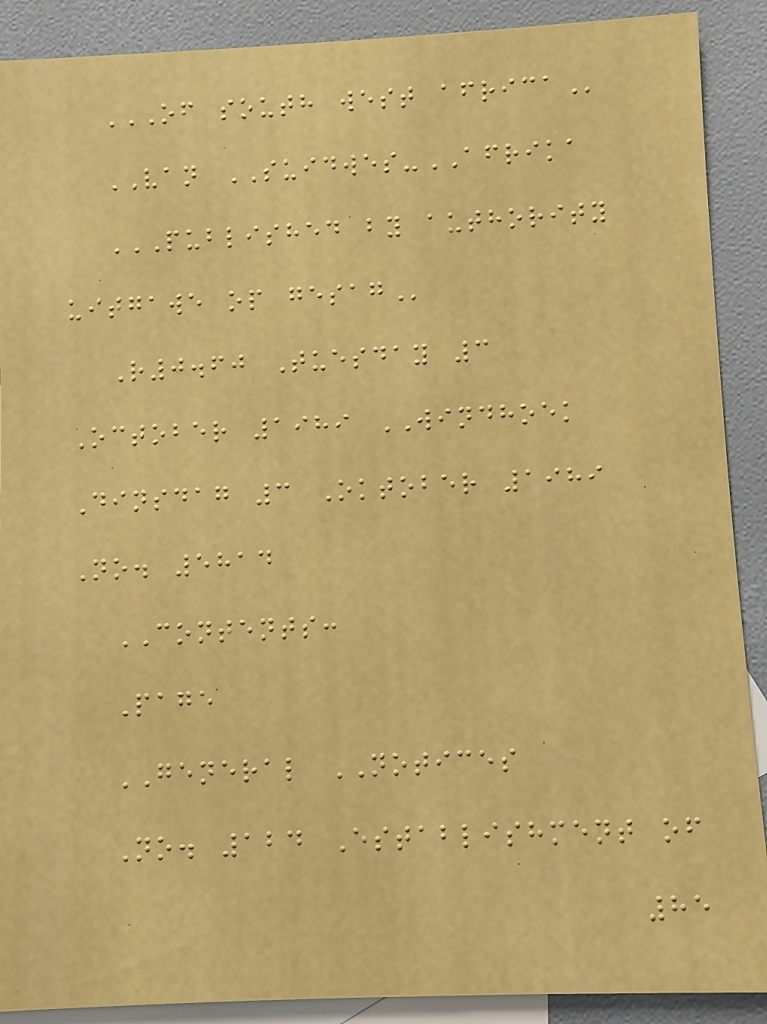OF SOUTH WEST AFRICA
VAN SUIDWES-AFRIKA
PUBLISHED BY AUTHORITY
UITGAWE OP GESAG
R0.60 Tuesday 3
October 1989 WINDHOEK
Dinsdag 3 Oktober 1989
No. 5814
CONTENTS:
Page
GENERAL NOTICES
No. 124 Establishment of
85
